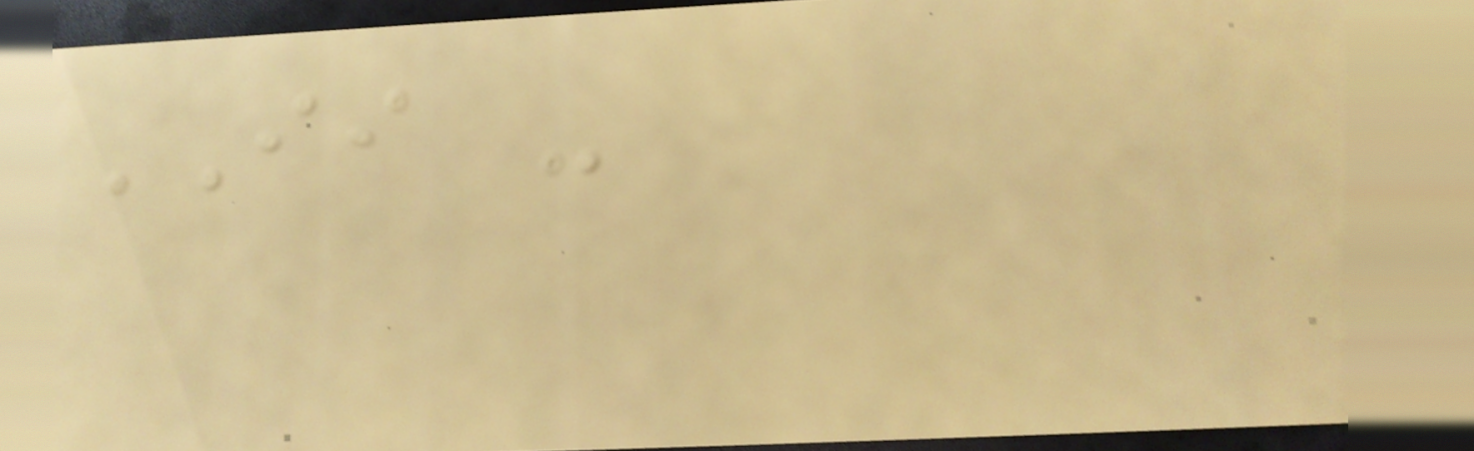II -
